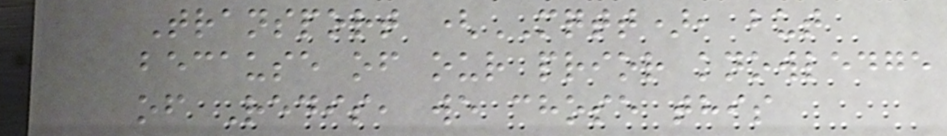Transport (MQTT), but
because of our prior knowledge
of Redis, we chose this
